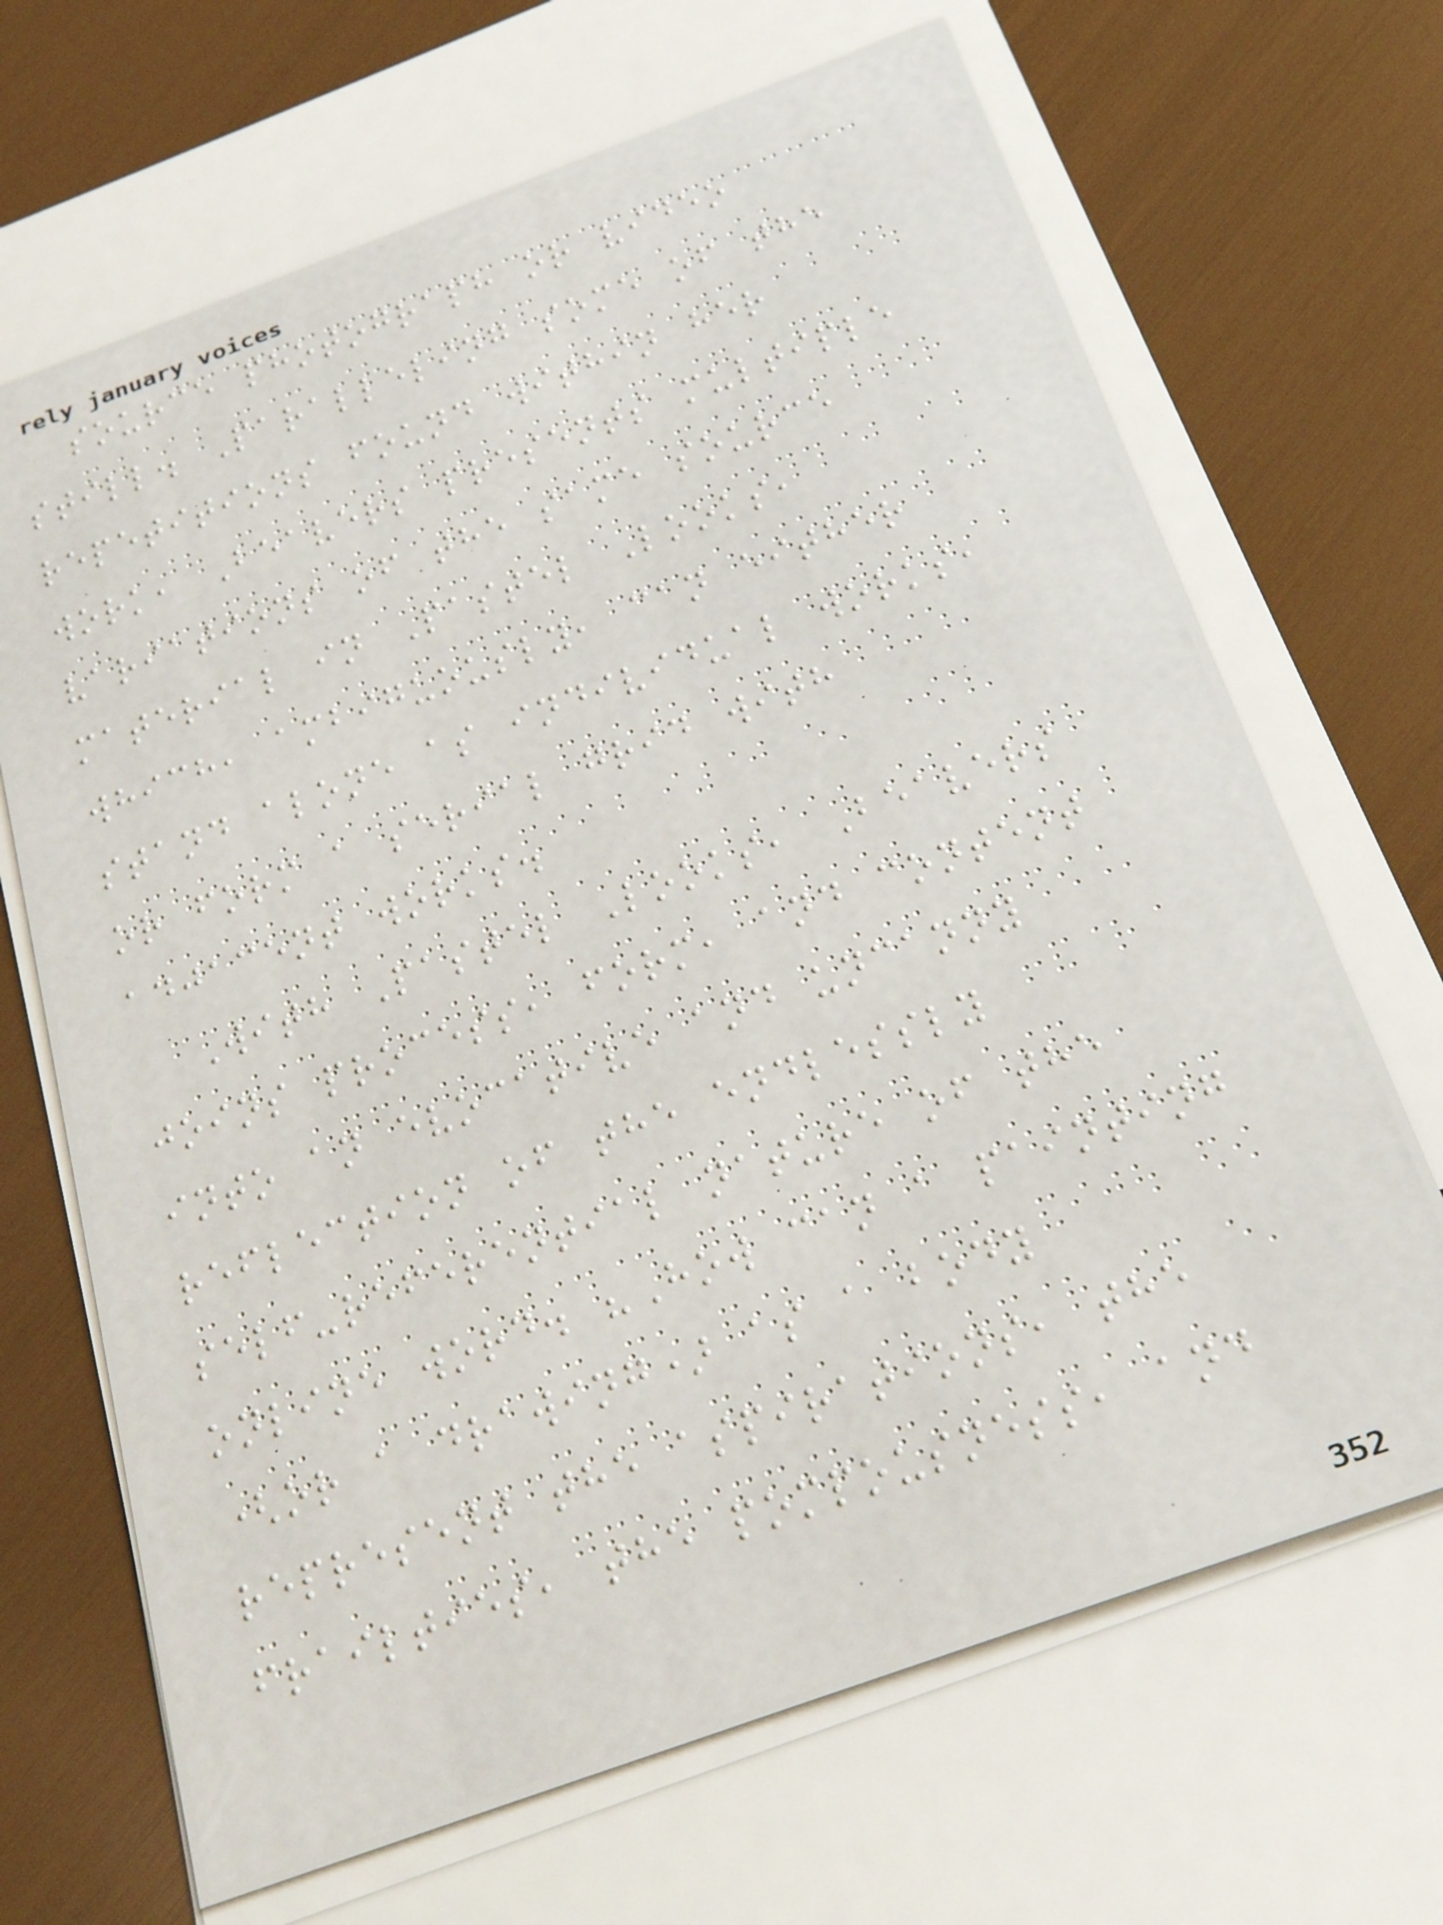source photograph or video
still. Paralleling some of the
repetitions found within her
work, Beavers presents multiple
variations of the same source
material in Pastel Looks,
which, ambiguously, can either
stand alone as individual works,
or form a serial grid with
adjacent works.
With Pastel Looks, Beavers
joins process, form, and content
into an evocative and uncanny
reflection of the endlessly
self-referential nature of the
online word. "How can a painting
(or a drawing) as a body
represent the aspirations, the
frailties, the pompousness, and
